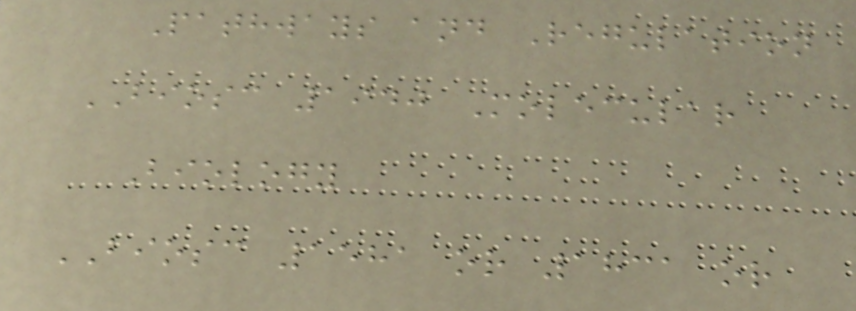Pathways and Regulation
BIOSC 1940 Molecular
Biology
BIOSC 1581 or 1831 or
